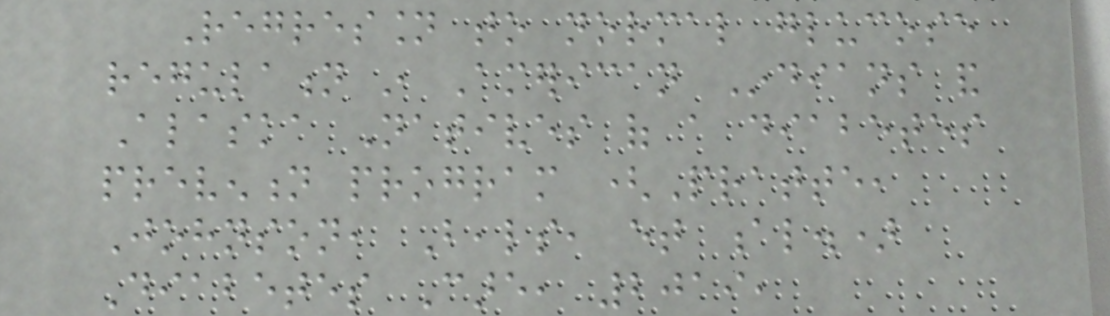Regression to normal glucose
regulation in American Indians and
Alaska Natives of a diabetes
prevention program (Pratte,
Johnson, Beals, et al.)
Diabetes Care, 2019,
